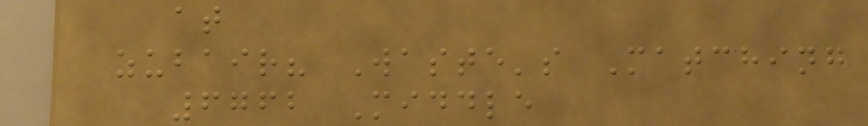at
zubair? Waste's Matching
6762 Middle
